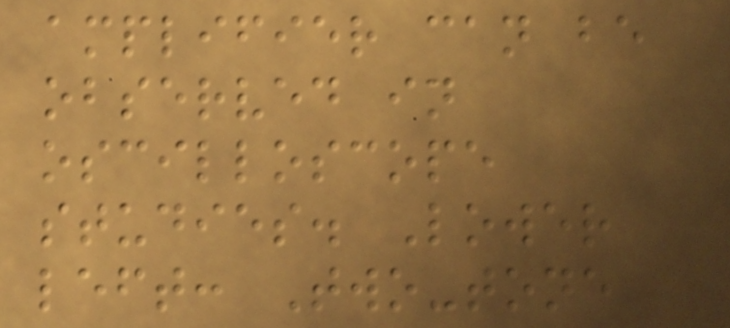amplifier can be
observed in
oscilloscope
studies. Lower
left: Two-tone
